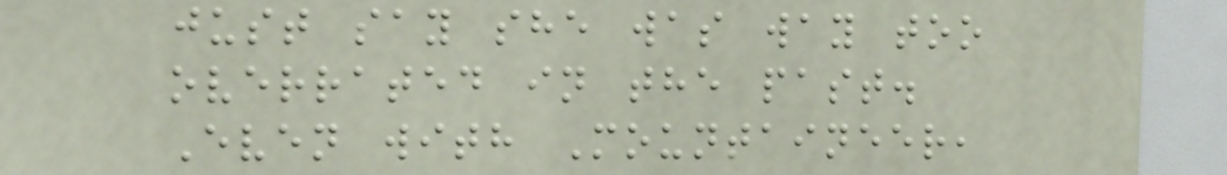just say she was way too
overrated in the past.
Even with Mountaineer,
